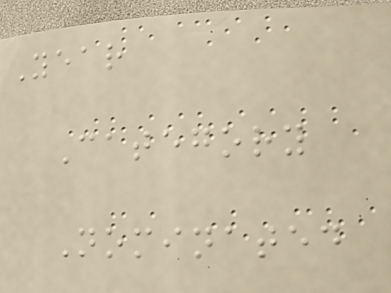Year
Category
Nominated
